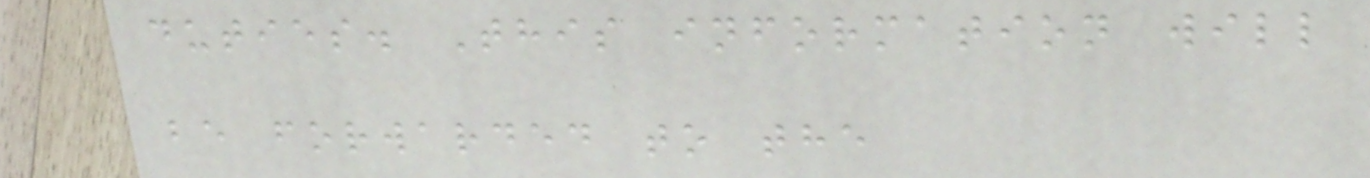duties. This information will
be forwarded to the
